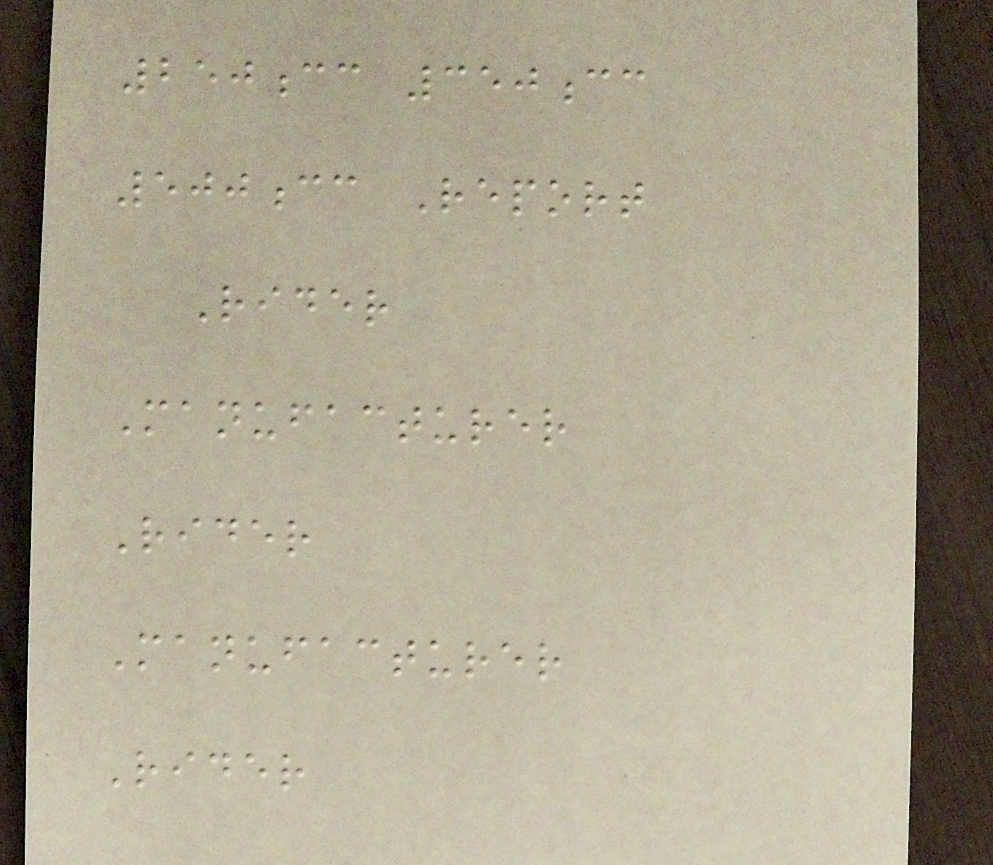250cc 350cc
500cc Report
Rider
Manufacturer
Rider
Manufacturer
Rider
